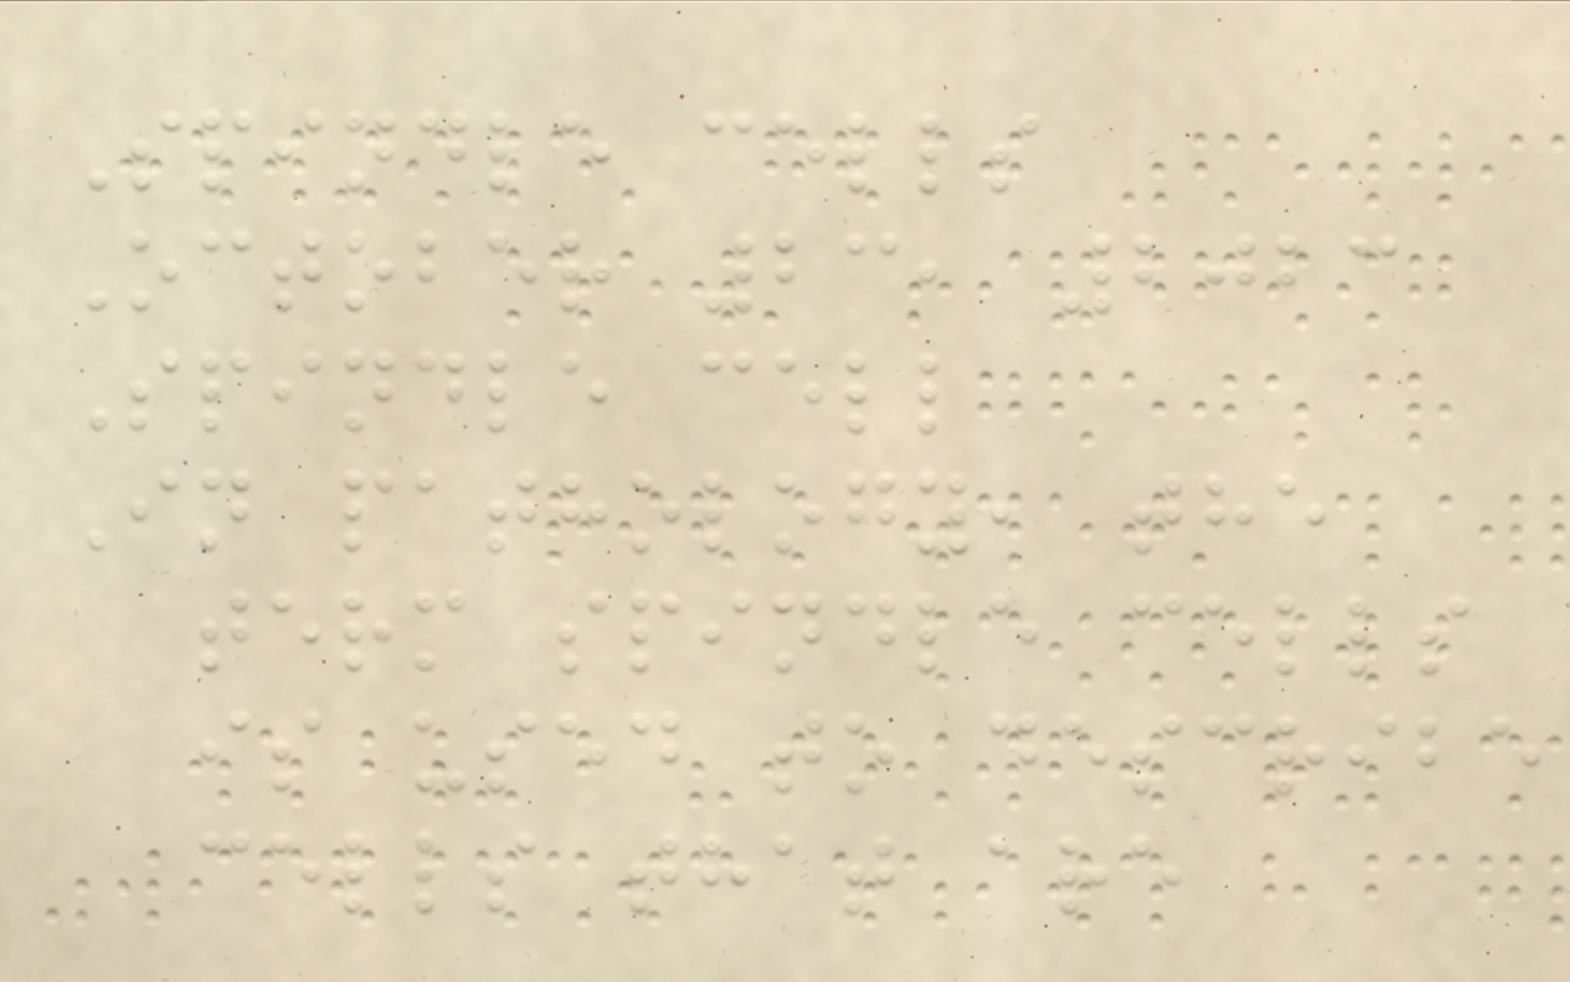Spindle cells
October 23, 2023
Spindle cell
In pathology, the
term spindle cells
is used to describe
cells that are
